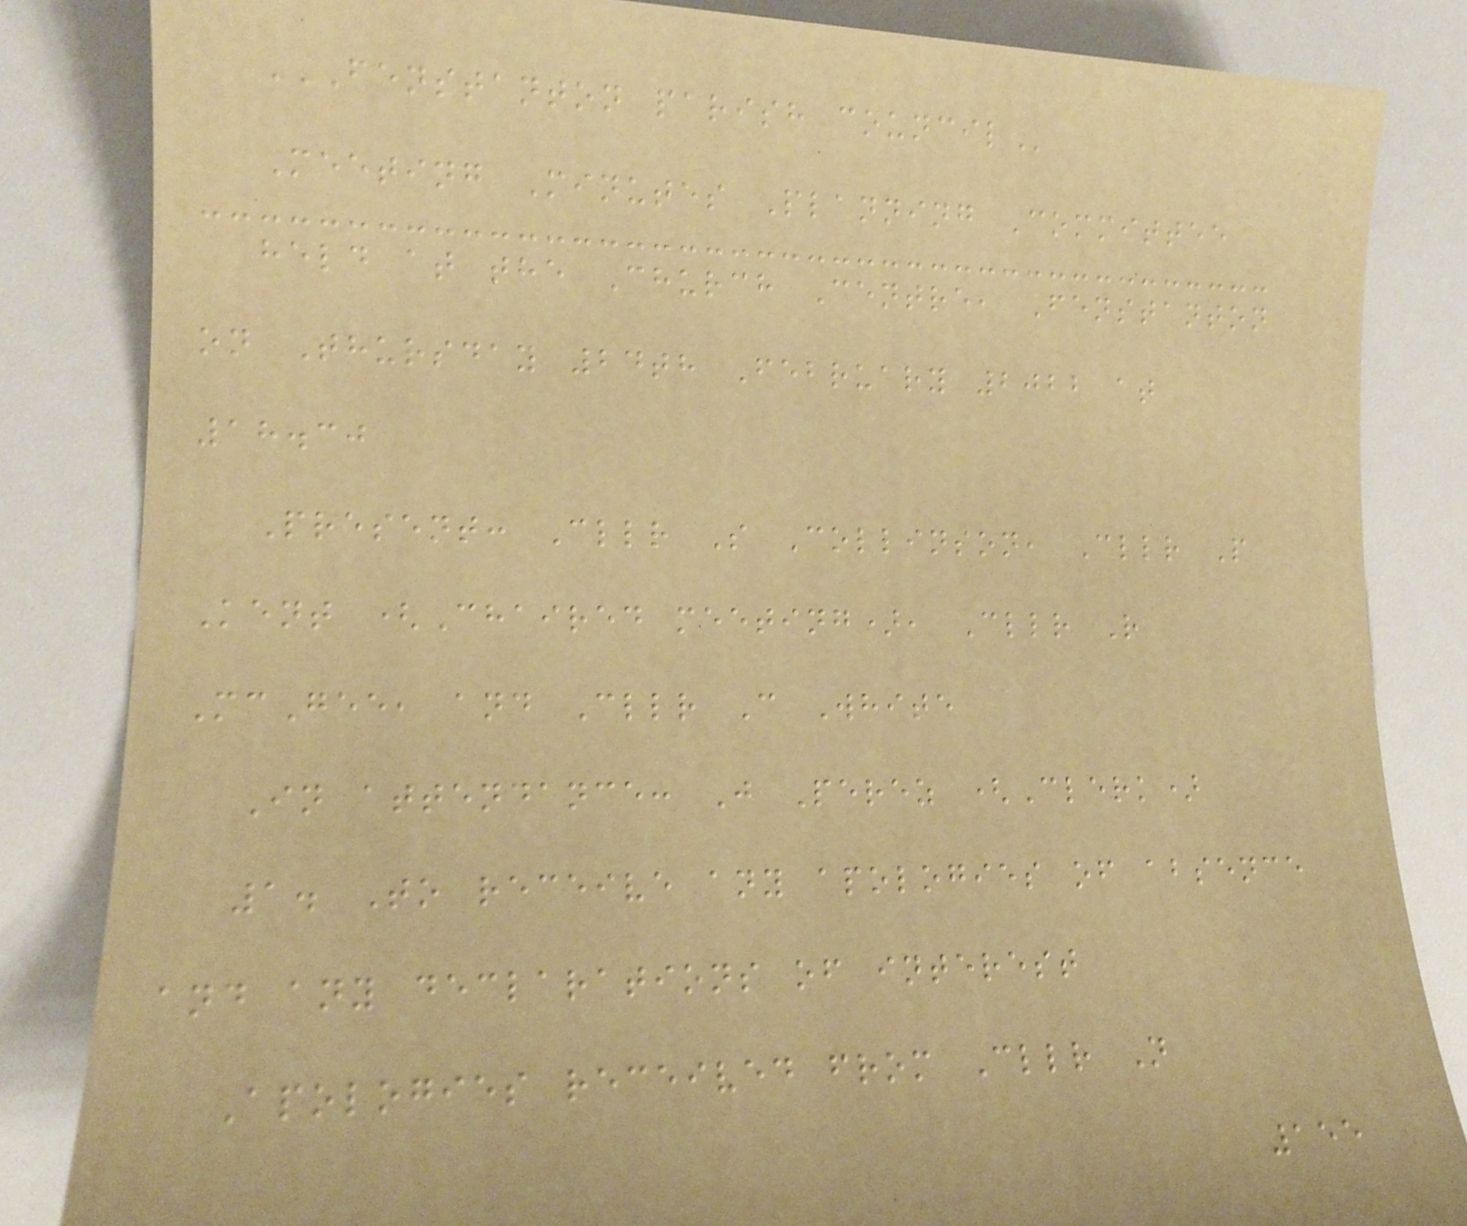FENSTANTON PARISH COUNCIL
Meeting Minutes Planning Committee
held at the Church Centre, Fenstanton
on Thursday 24th February 2022 at
18.30
Present: Cllr S Collinson, Cllr P
Kent (Chaired meeting), Cllr R
McGee, and Cllr C White
In attendance: J Perez (Clerk)
1. To receive any apologies of absence
and any declarations of interest
Apologies received from Cllr N
155
